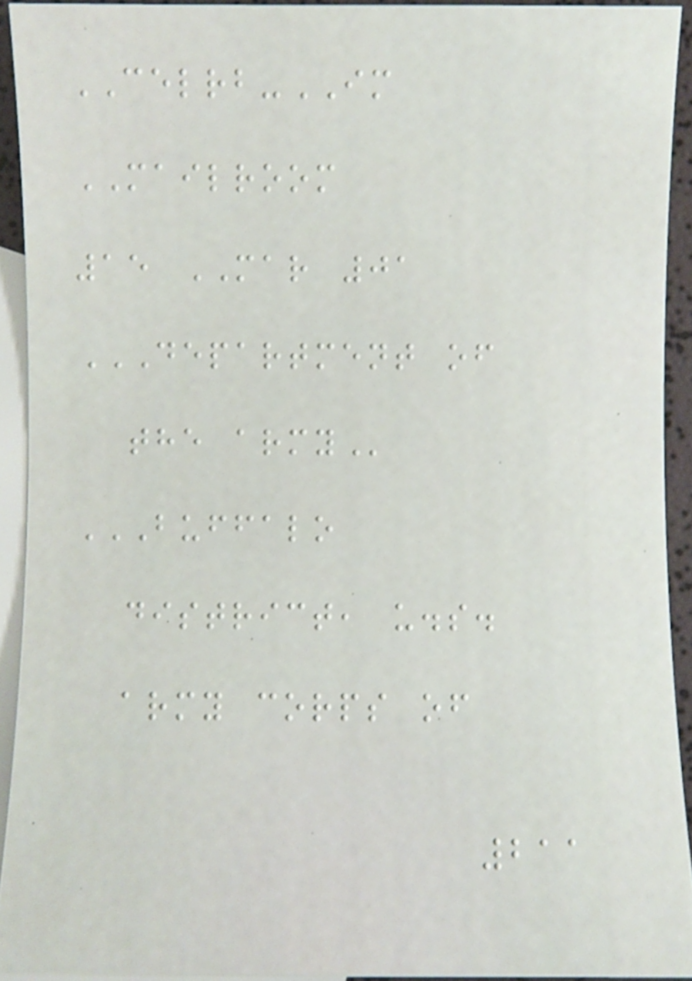CELRB-IM
MAILROOM
15 MAR 01
DEPARTMENT OF
THE ARMY
BUFFALO
DISTRICT, U.S.
ARMY CORPS OF
211
